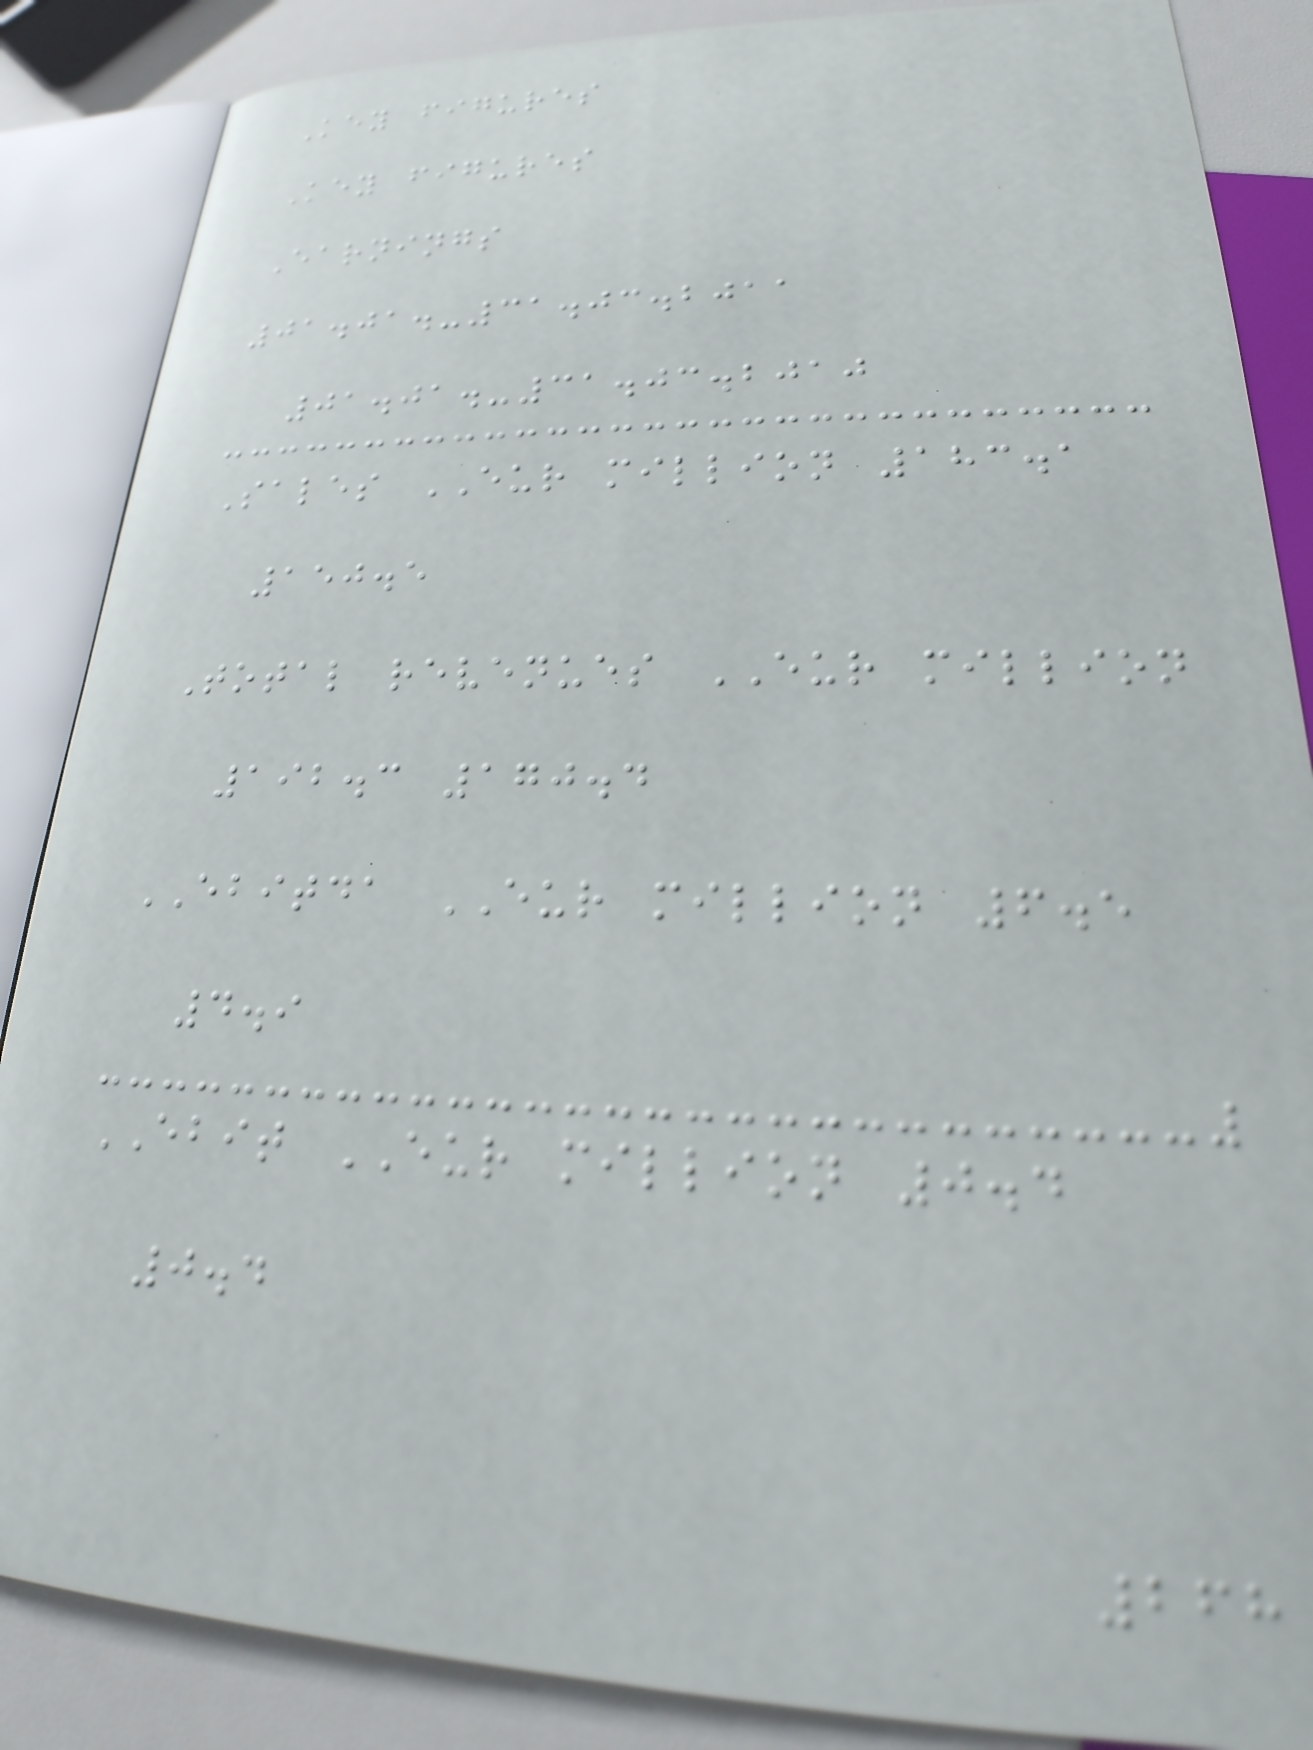Key figures
Key figures
Earnings
01.01.-31.03.2011
01.01.-31.03.2010
Sales EUR million 183.1
150.5
Total revenues EUR million
192.3 170.4
EBITDA EUR million 6.5
4.9
EBIT EUR million 0.4
0.4
268
